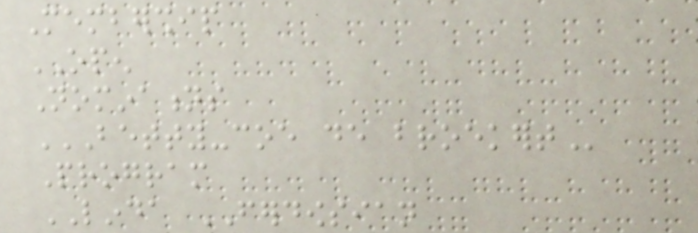Membership
OPEN
Nominations
BETTY-COE DE BROEKERT
Program
LINDA FERDOWSIAN
